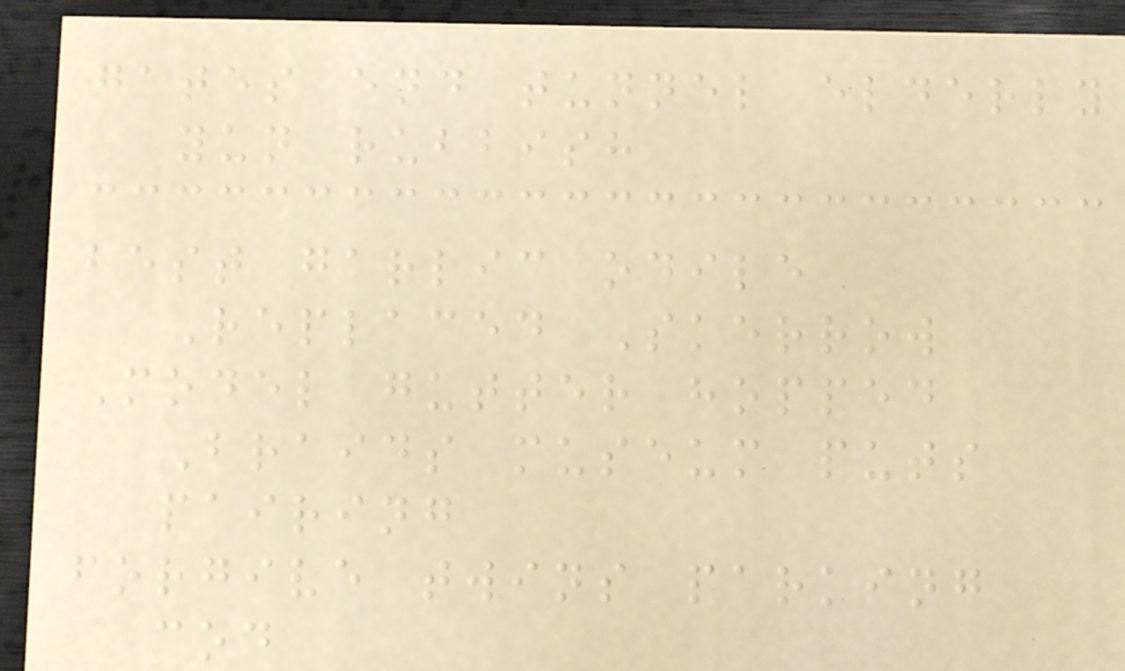gates end tunnel elderly
yun rubbish
best garlic odile
Replaced Skerrow
Model gutter hopped
Braids museum puts
pairing
forgive twins parking
cod
